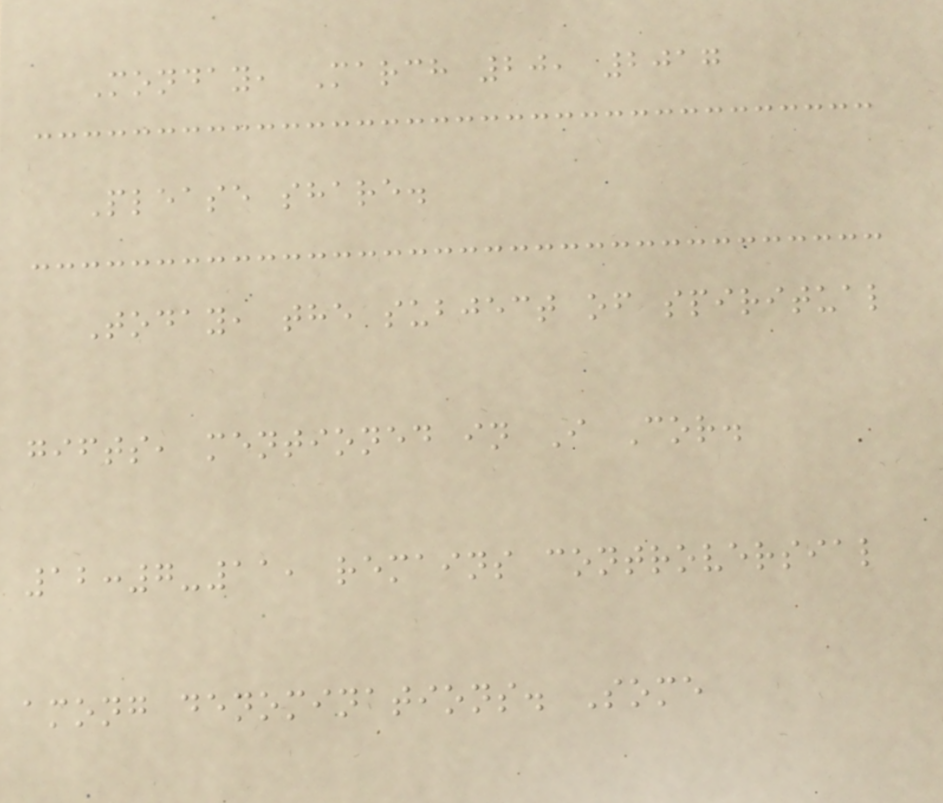Monday, March 20, 2017
Please share.
Today, the subject of spiritual
gifts, mentioned in I Cor.
12:7-11, remains controversial
among denominations. Some
